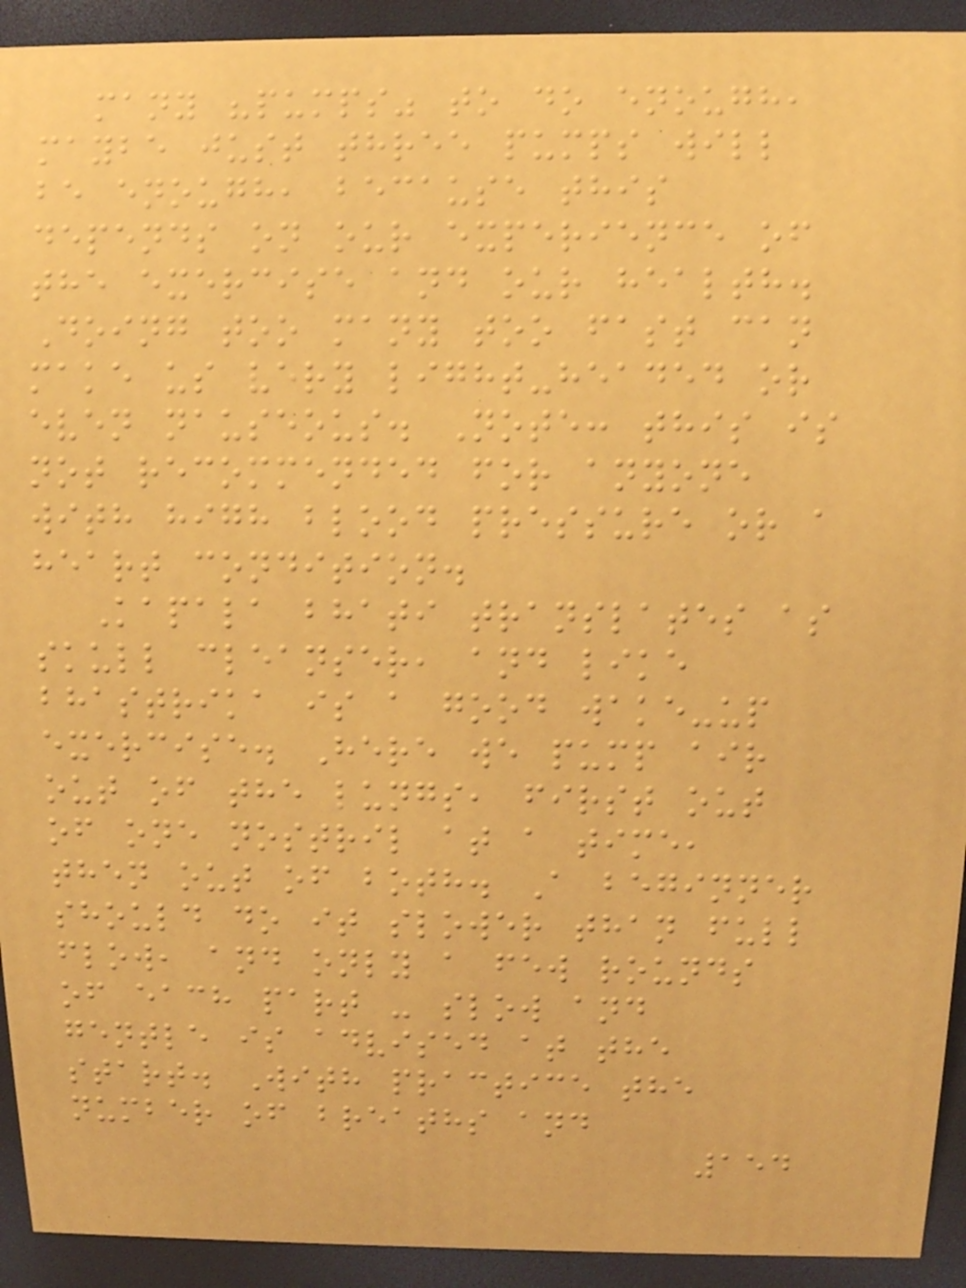many "pumps" to do enough,
maybe just three pumps will
be enough, because this
depends on our experience of
the exercise and our health.
Doing too many too fast can
make us very light-headed or
even nauseous. Note: this is
not recommended for anyone
with high blood pressure or a
heart condition.
Kapala bhati translates as
skull cleanser, and like
bhastrika is a good wake-up
exercise. Here we pump air
out of the lungs, first out
of one nostril at a time,
then out of both. A beginner
should do it slower than full
flow, and only a few rounds
of each part - slow and
gentle is advised at the
start. With practice the
number of breaths and
154
